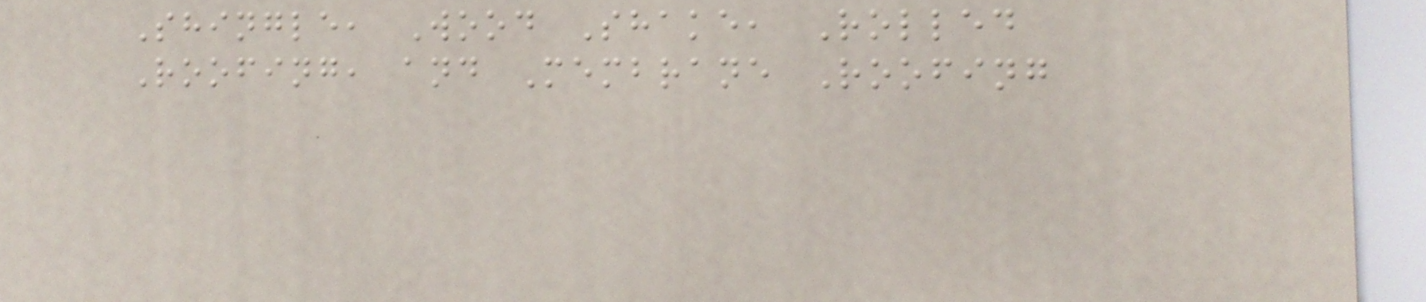Shingle, Wood Shake, Rolled
Roofing, and Membrane Roofing
